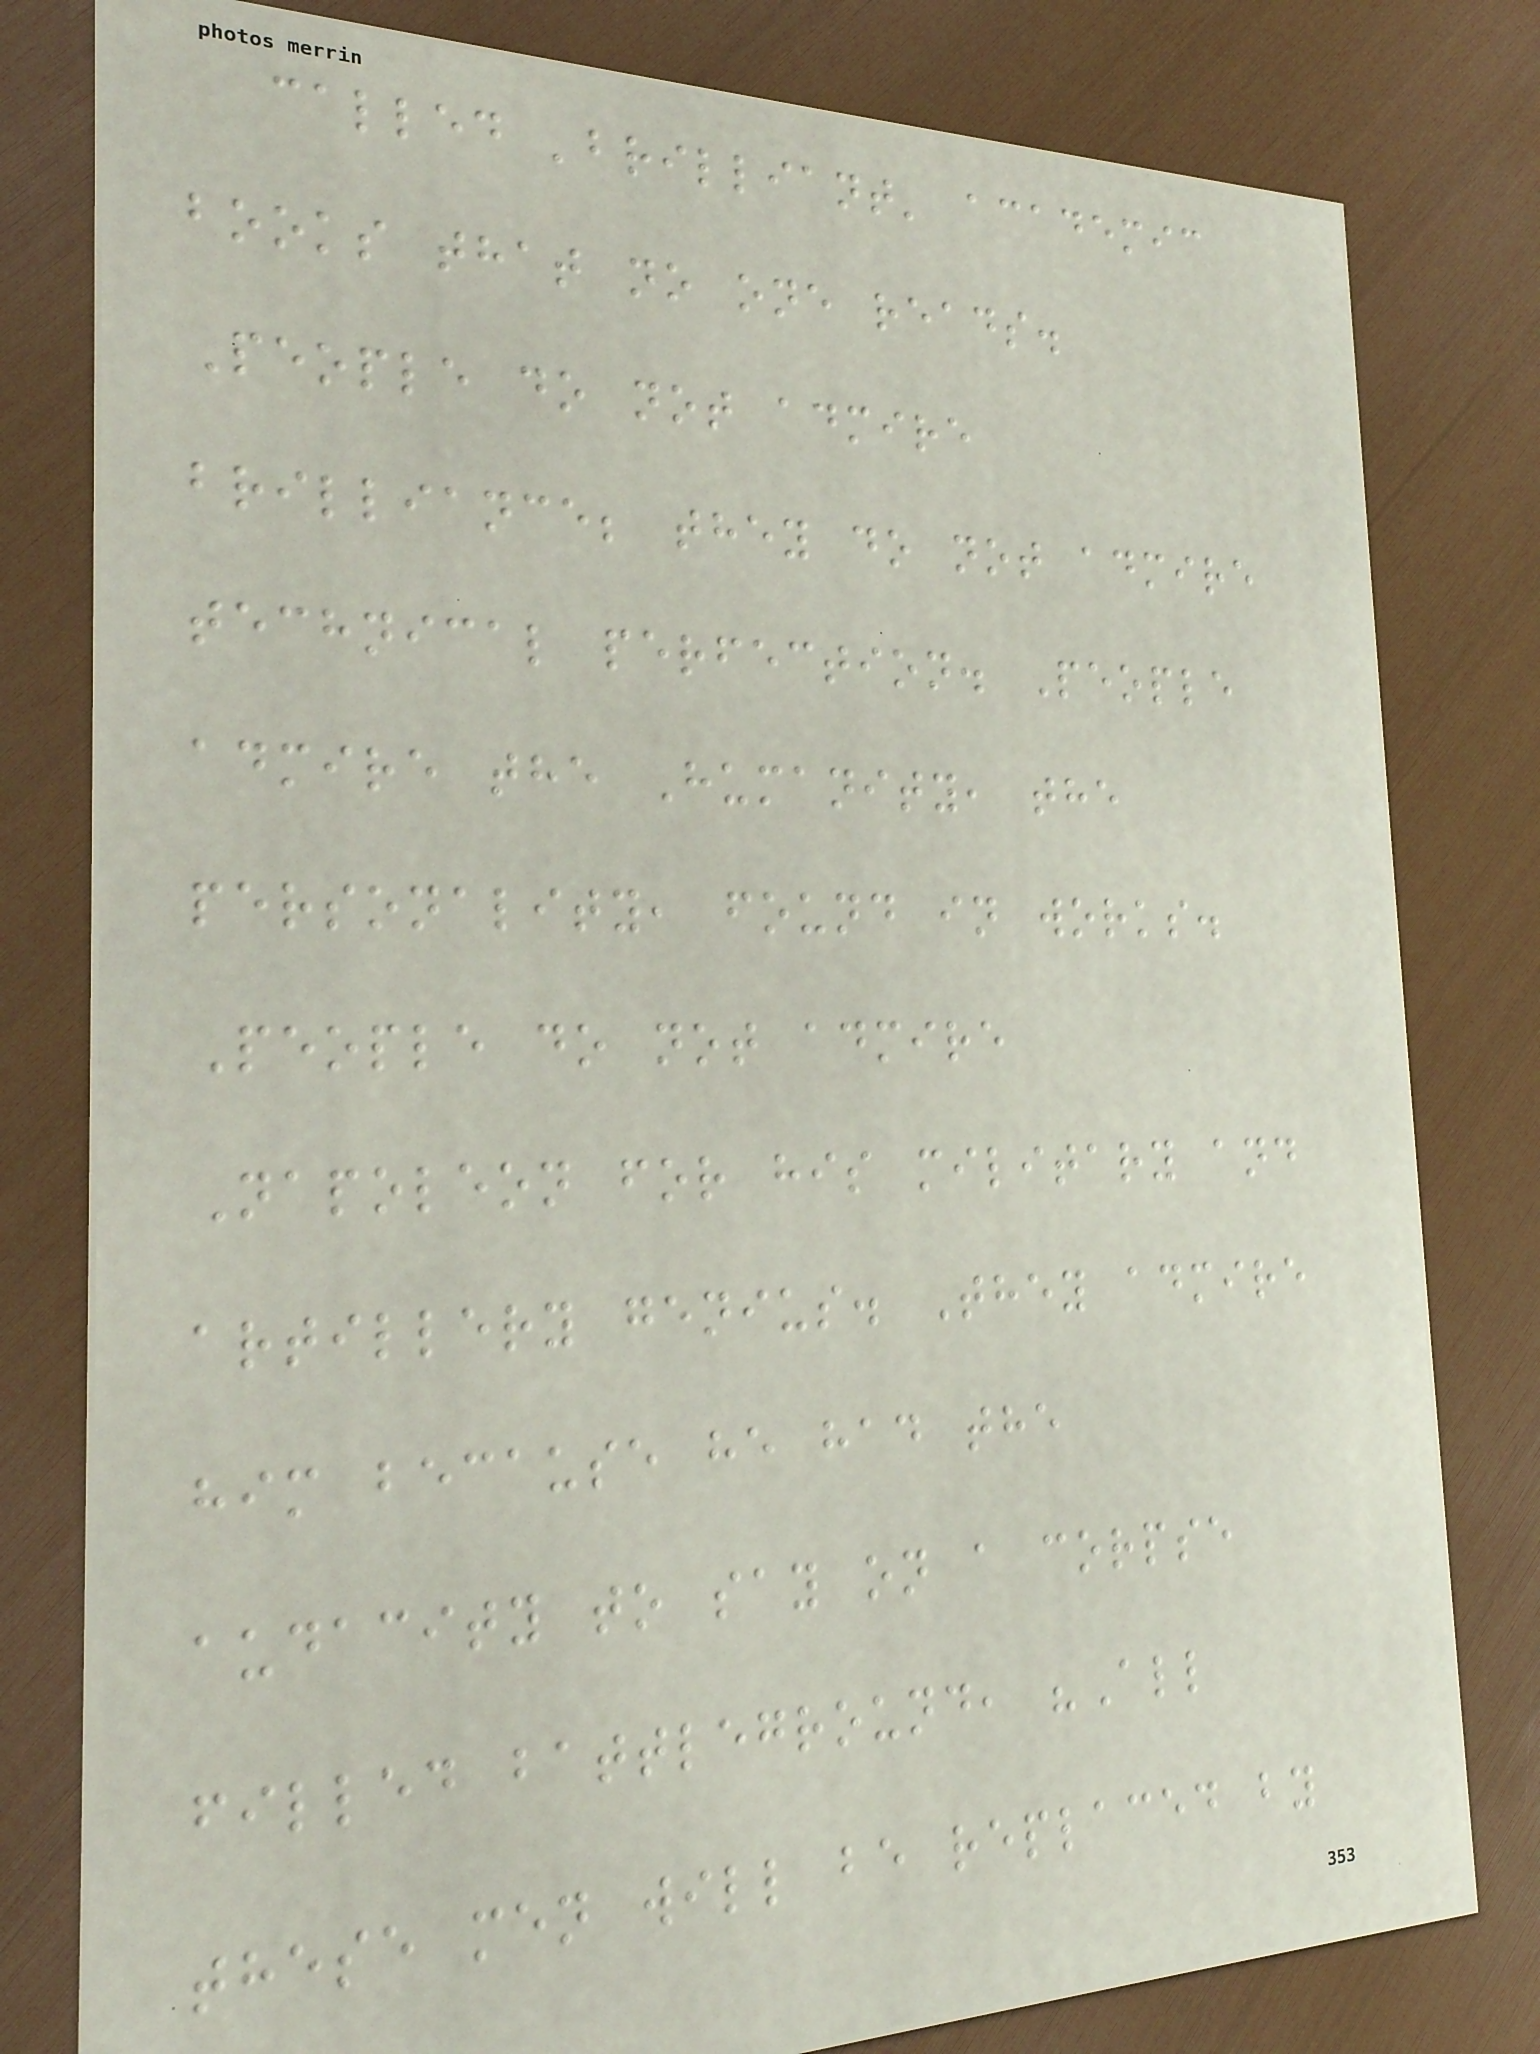called 'brilliant' academic
books that no one reads.
People do not admire
brilliance; they do not admire
technical perfection. People
admire the Humanity, the
personality, found in works.
People do not admire
Napoleon for his military and
artillery genius. They admire
him because he had the
audacity to say on a corpse
filled battleground, "All
these men will be replaced by
